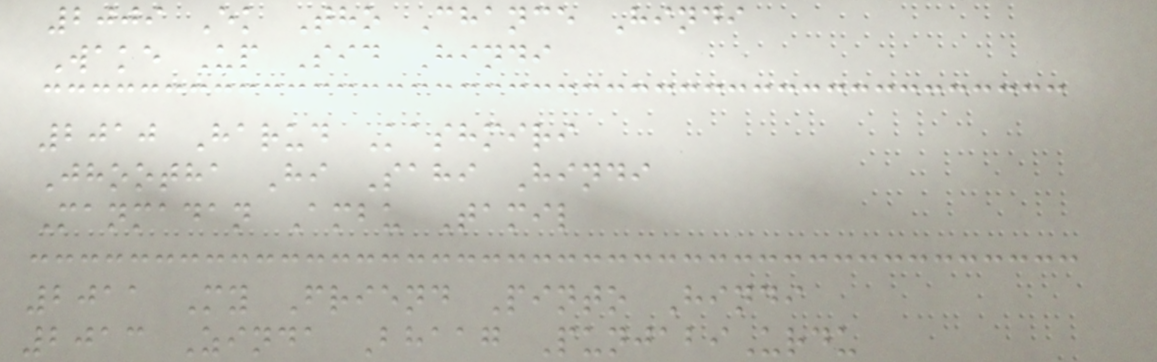2009 Ek Tho Chance Hindi
Wake Up Sid Hindi
2010 Harud Kashmiri
Jhootha Hi Sahi Hindi
Manmadan Ambu Tamil
2011 My Friend Pinto Hindi
2013 Zinda Bhaag PunjabiUrdu
